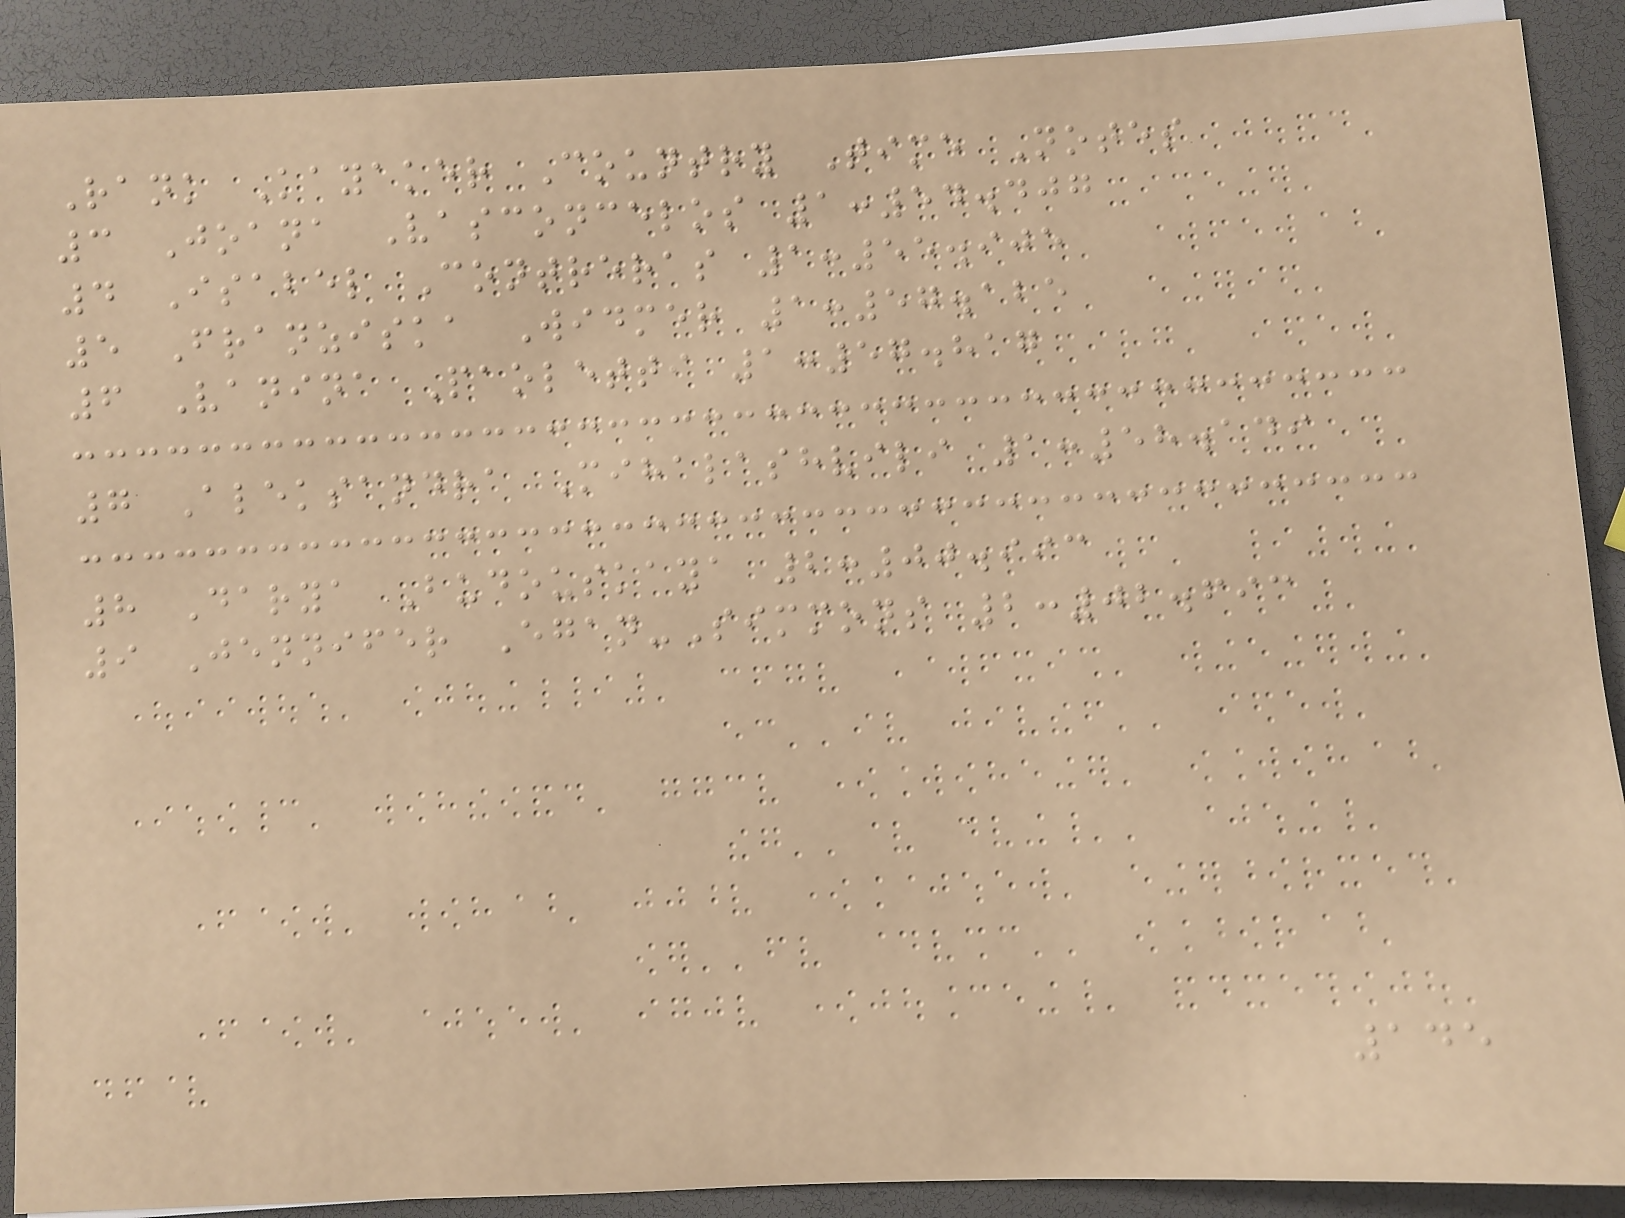Rank Kayaker Country Time Notes
3 Joana Vasconcelos 1:54.407
4 Isabel Contreras 1:55.905
5 Franziska Widmer 1:57.125
6 Vanina Paoletti 1:57.817
7 Aleksandra Mihalashvili 1:58.149
8 Darya Budouskaya 2:00.993
9 Jennifer Egan-Simmons 2:02.693
145
